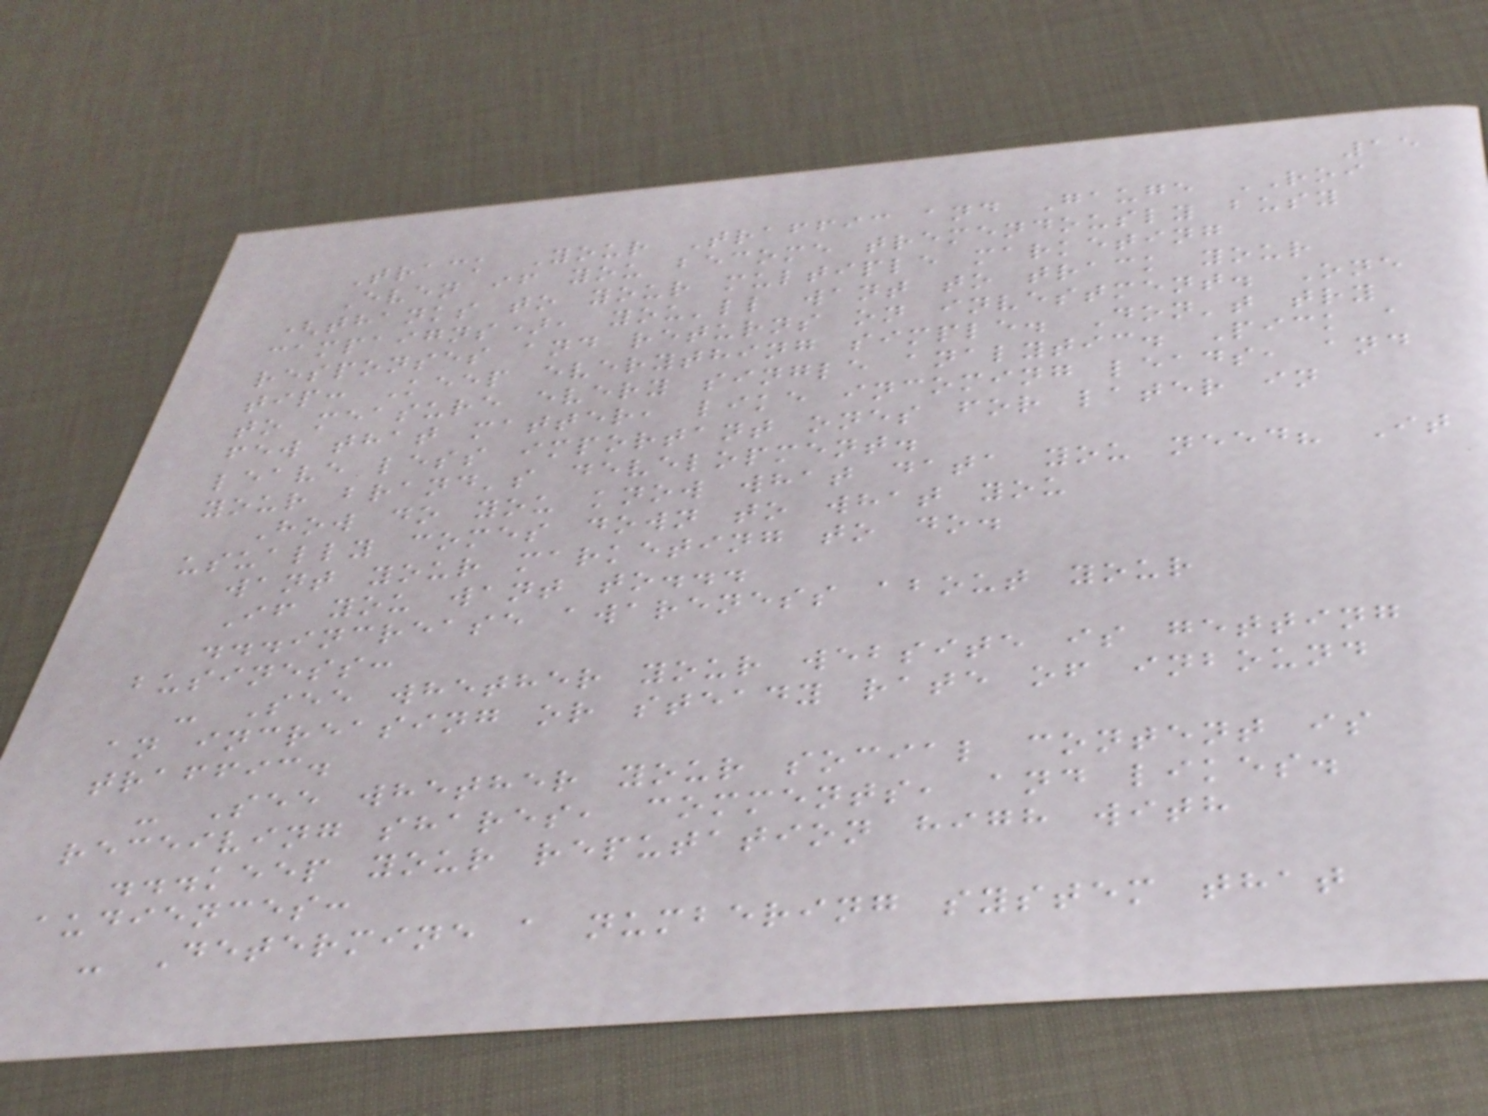15
Track Your Traffic and Gauge ROI
Even if you become tremendously busy
(thanks to your multiple marketing
campaigns), you'll want to track your
responses and returns on investment. One
tip: Keep everything simple. Don't try
to measure every single analytic. Pick a
few that matter, like incoming leads, and
leave less important ones for later in
your brand's development.
How do you know what data you need? It
usually comes down to what you
want your marketing to do.
If you want to...
...increase awareness about your
business:
- See whether your website is getting
an increasing or steady rate of inbound
traffic.
- See whether your social content is
receiving shares, comments, and likes.
...keep your reputation high with
audiences:
- Determine a numbering system that
